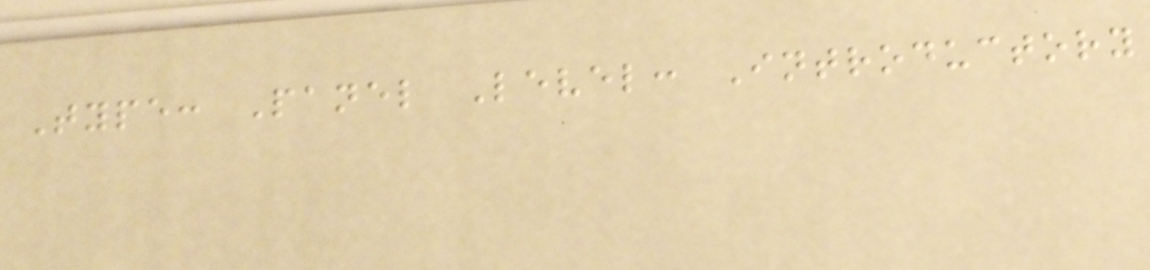Type: Panel Level: Introductory
